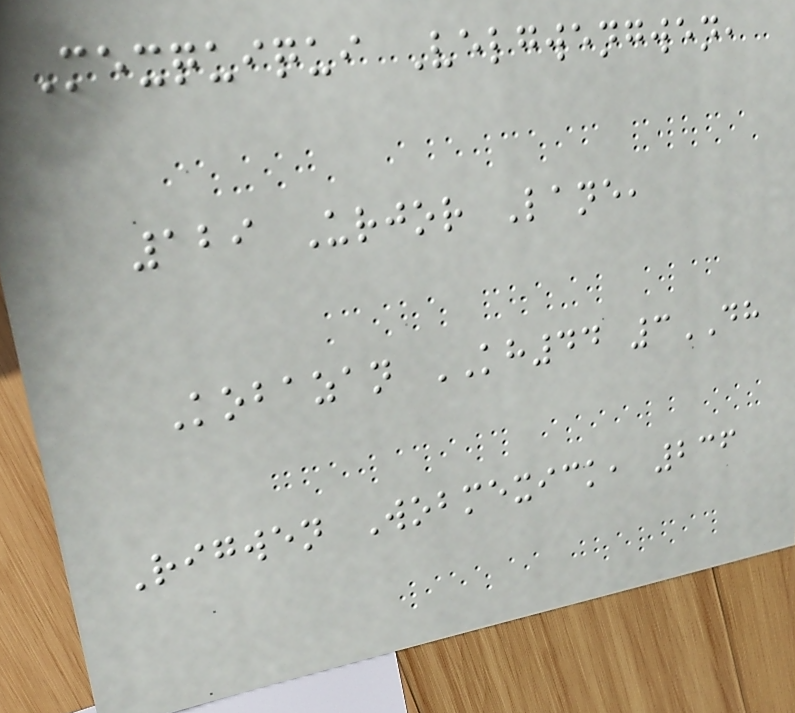Mexquiqui Velgwengwen,
129 Urjor Lane,
Kobazan KH44 3DH
Rigwen Wobmexick, 236
